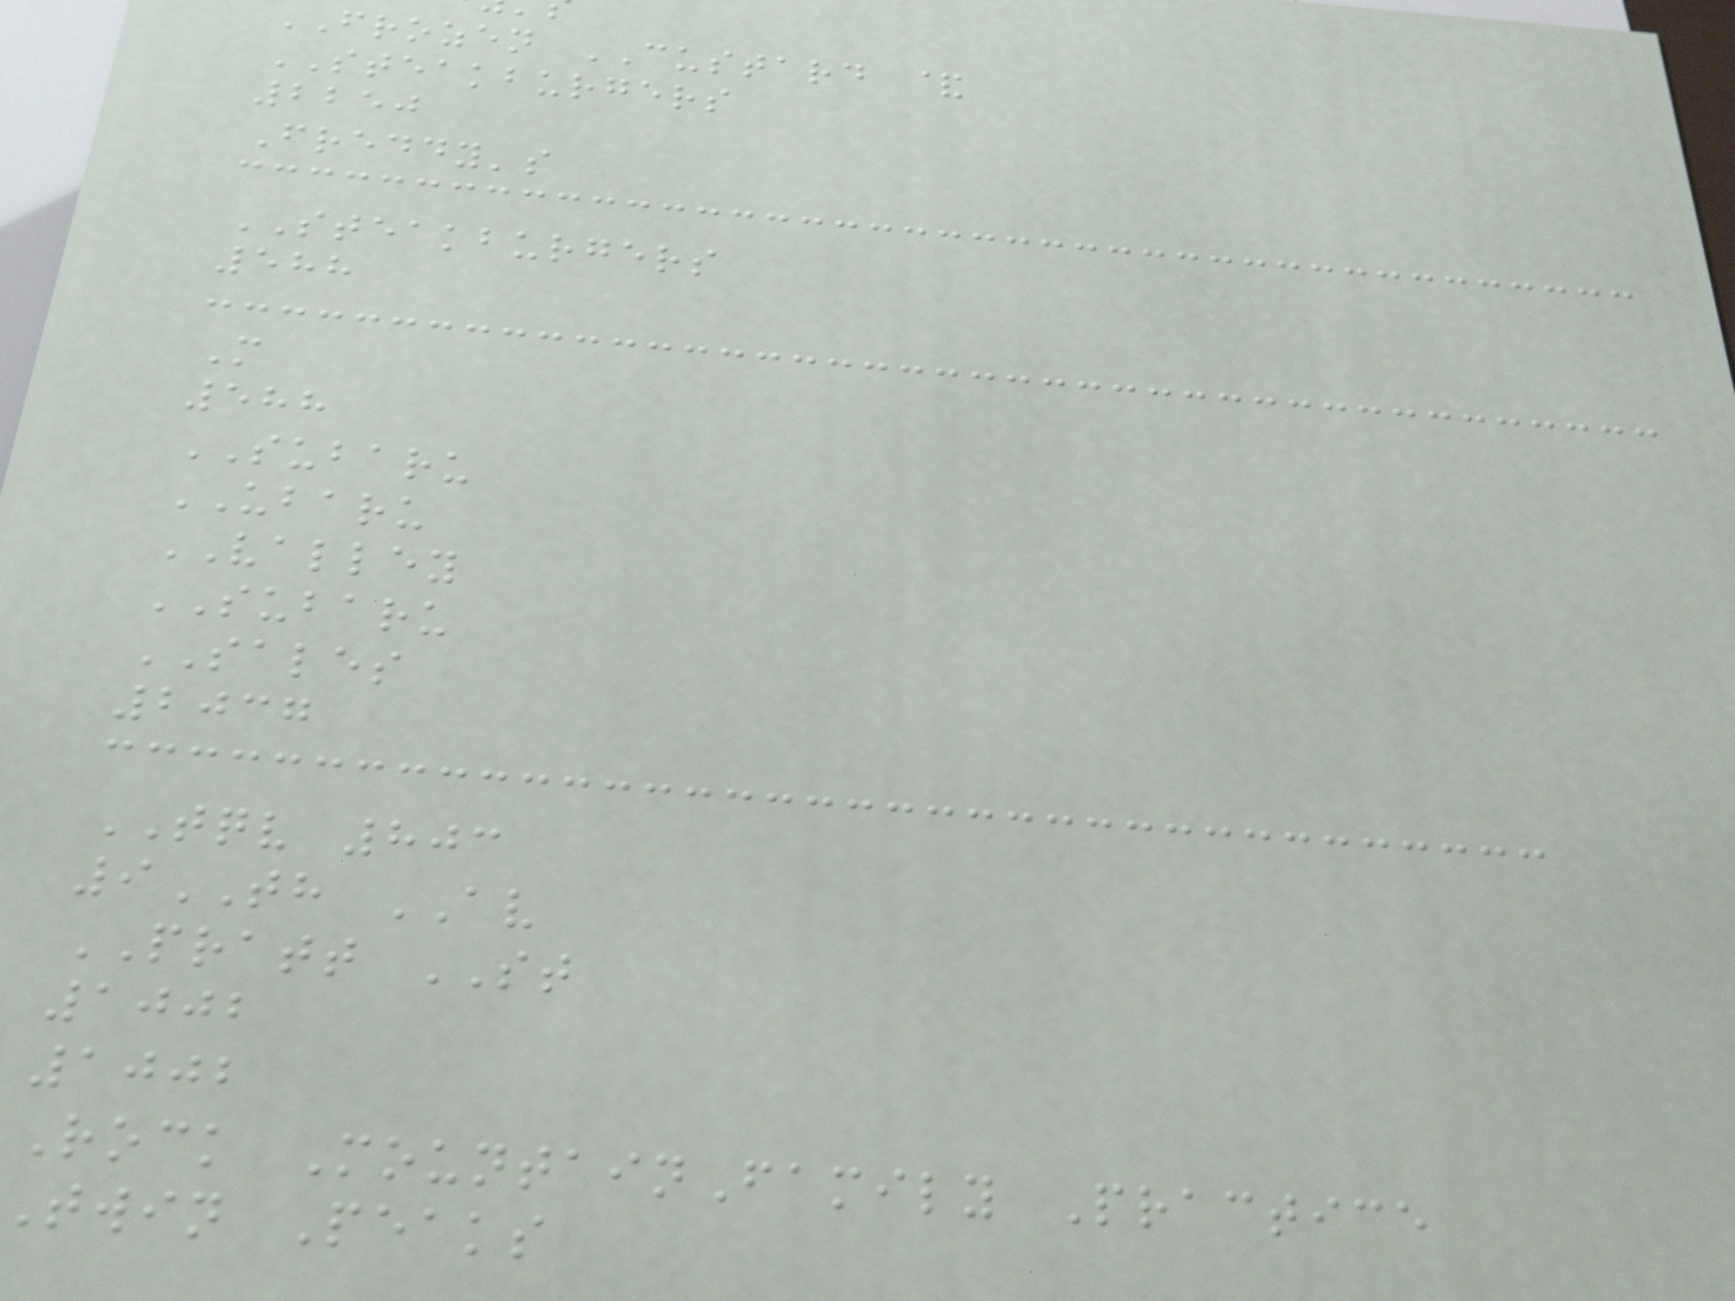FROZEN CUSTARD &
STEAKBURGERS
2250
Freddy's
STEAKBURGERS
588
M
588
SUBARU
UBARU
VALLEY
SUBARU
SALES
2037
TQV 803
9TH AV
PRATT ST
1002
1002
Rock MountainFamily Practice
twin Peaks
